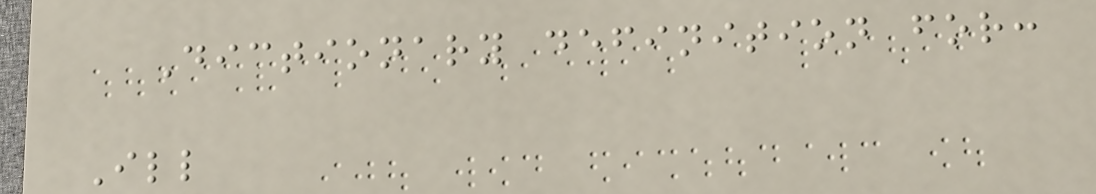Dictionary definition for:
Ill
